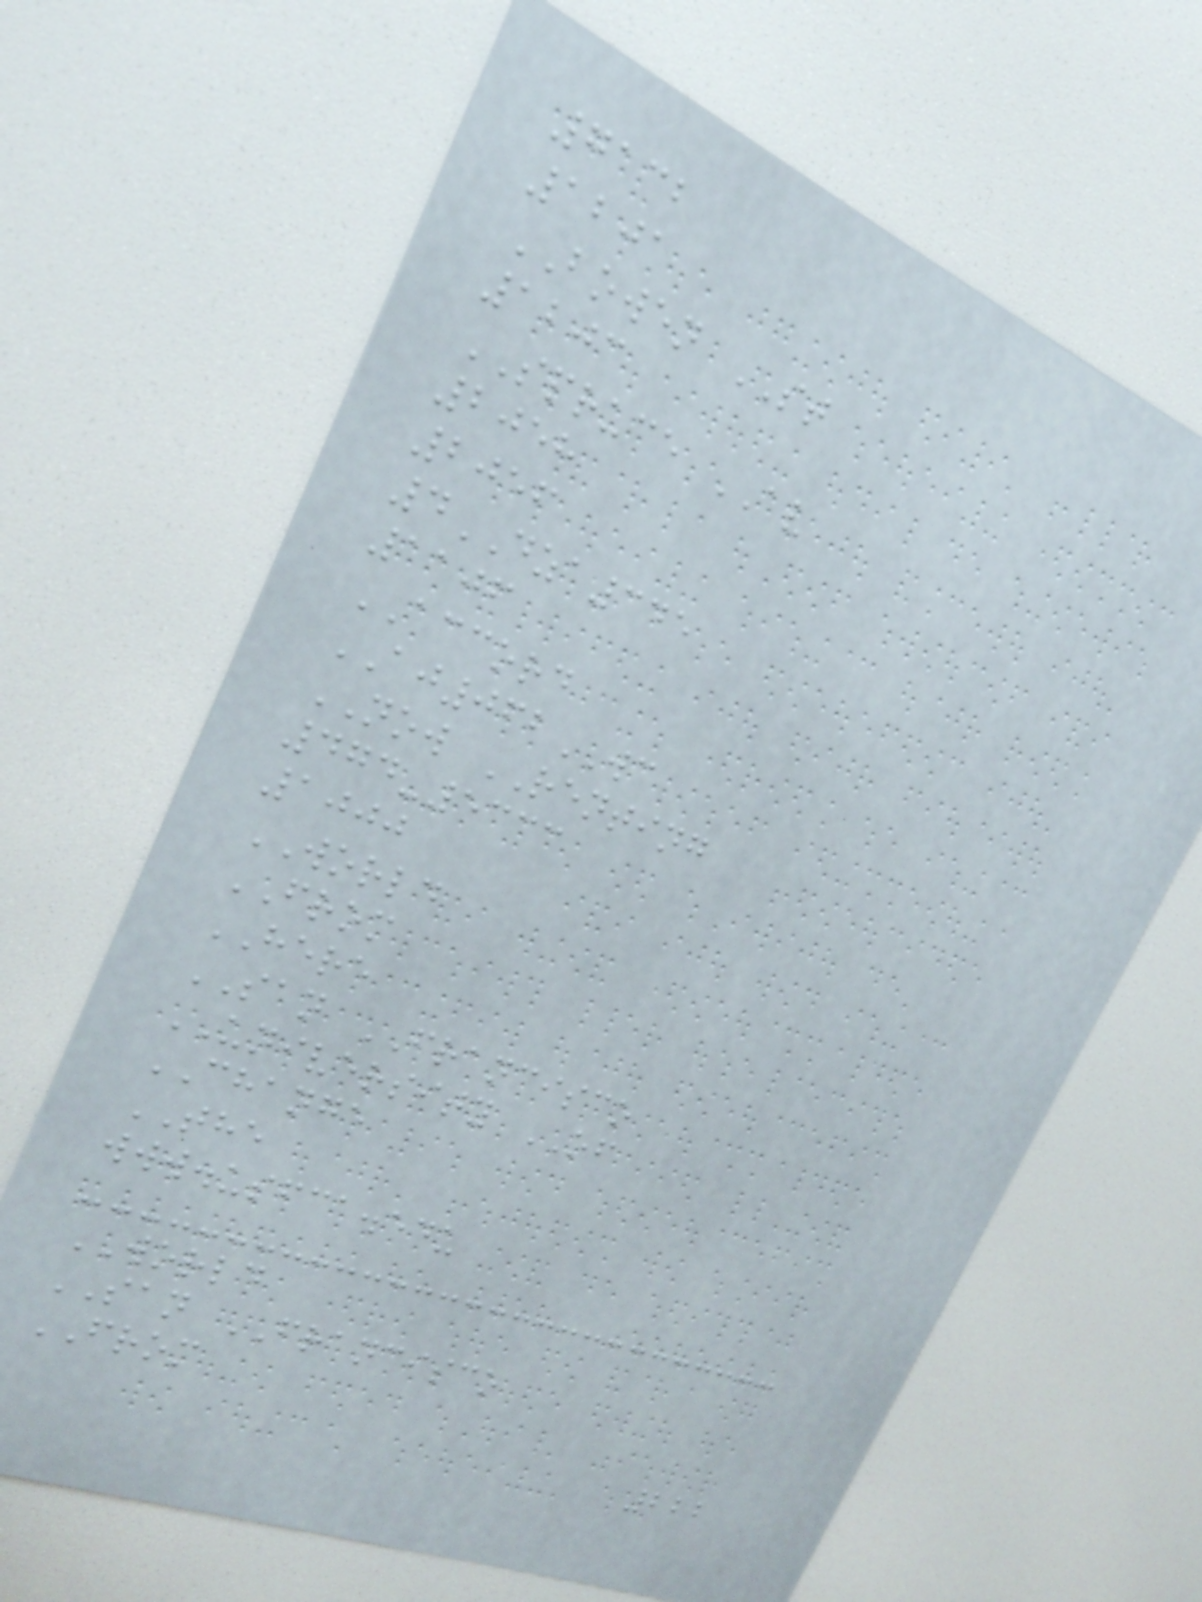7132
1201
BOWEN ST
1203
SPRUCE AV
2058
2056
4DZA345
1106
ACCORD
AJ062WC
NOW RENTING
474-5333
1000
WORLD
FROM
HERE
SAN FRANCISCO
UNIVERSITY OF
CHANGE
THE
www.usfca.edu
WORLD
SAN FRANCISCO
FROM
222
